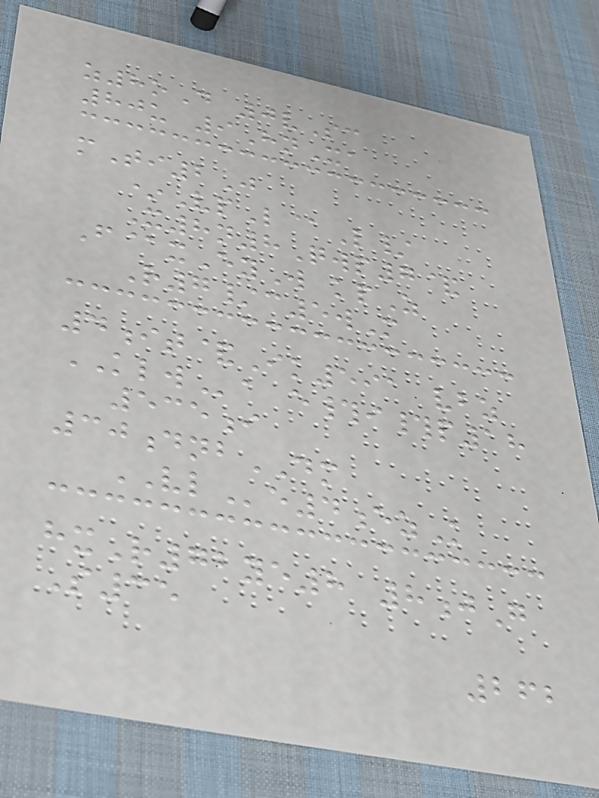z8oD 0vSc
80u 9HnXa
mTi2J
*VpL@L/
X8n8Qwp7&
F@xEyW kpZ
R7/c5wM
4it&Ik591 vbz
KLWa e#i#p18
535i
30dnbDM
VLe4ezK
hxR72ye8 8jG
S35
262
